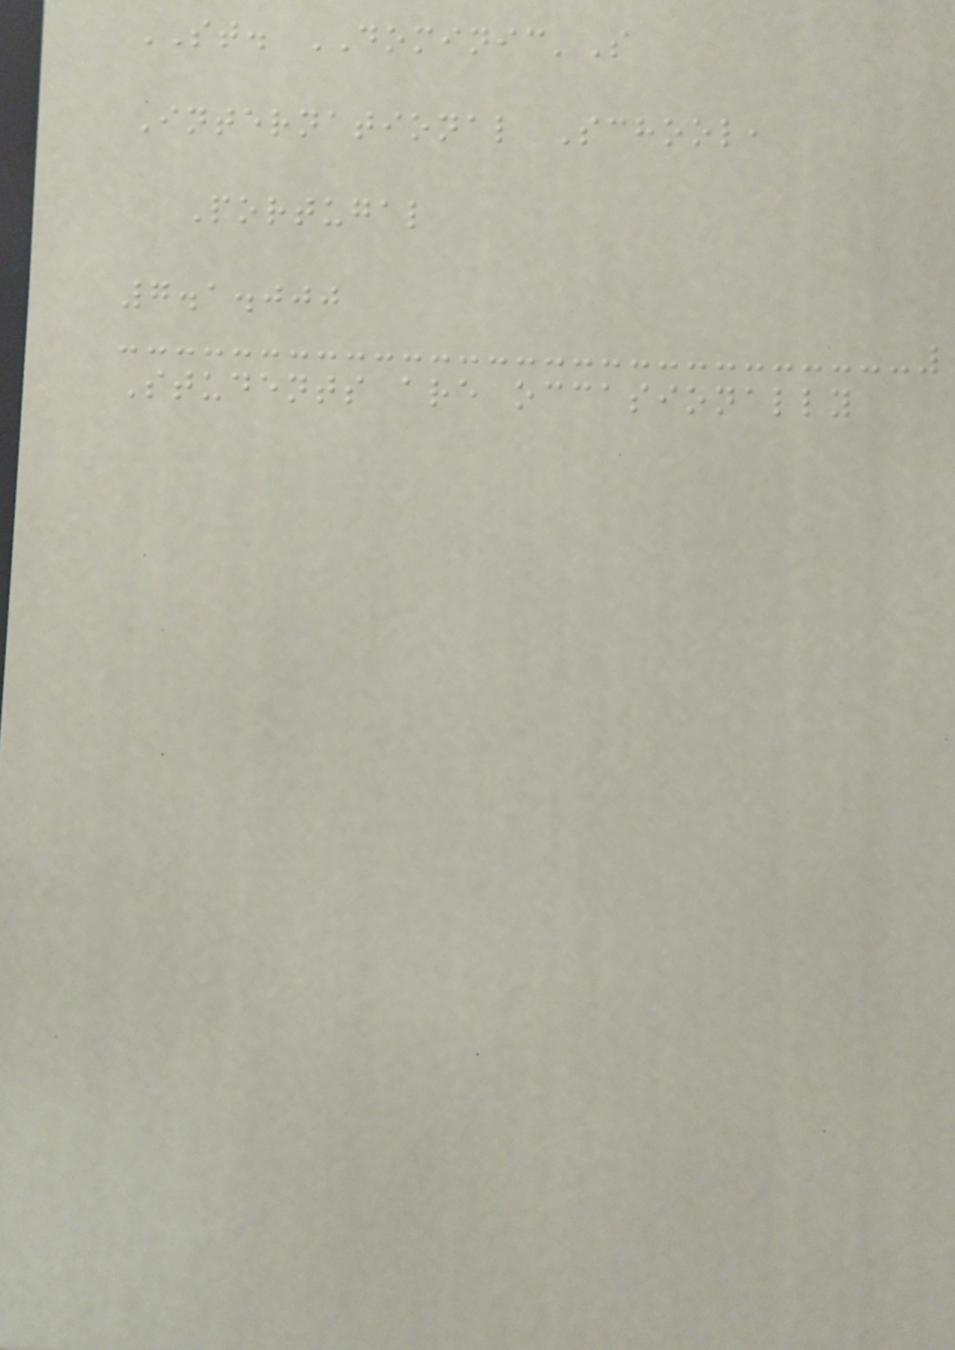ST. DOMINIC'S
International School,
Portugal
7.1.000
Students are occasionally
